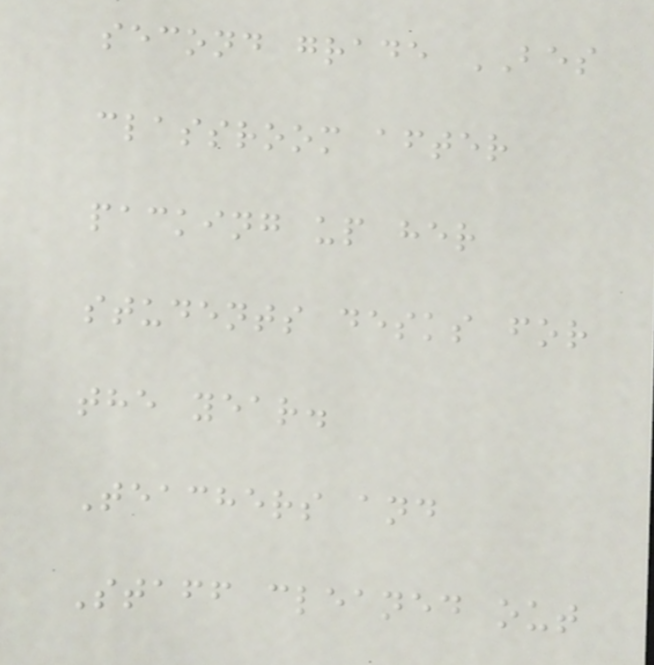second grade BES
classroom after
packing up her
students desks for
the year.
Teachers and
Staff cleaned out
